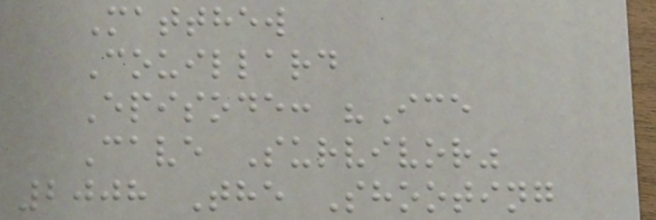Matthew
Couillard
Episode: "Ice
Cave Survivor"
2008 The Shooting
